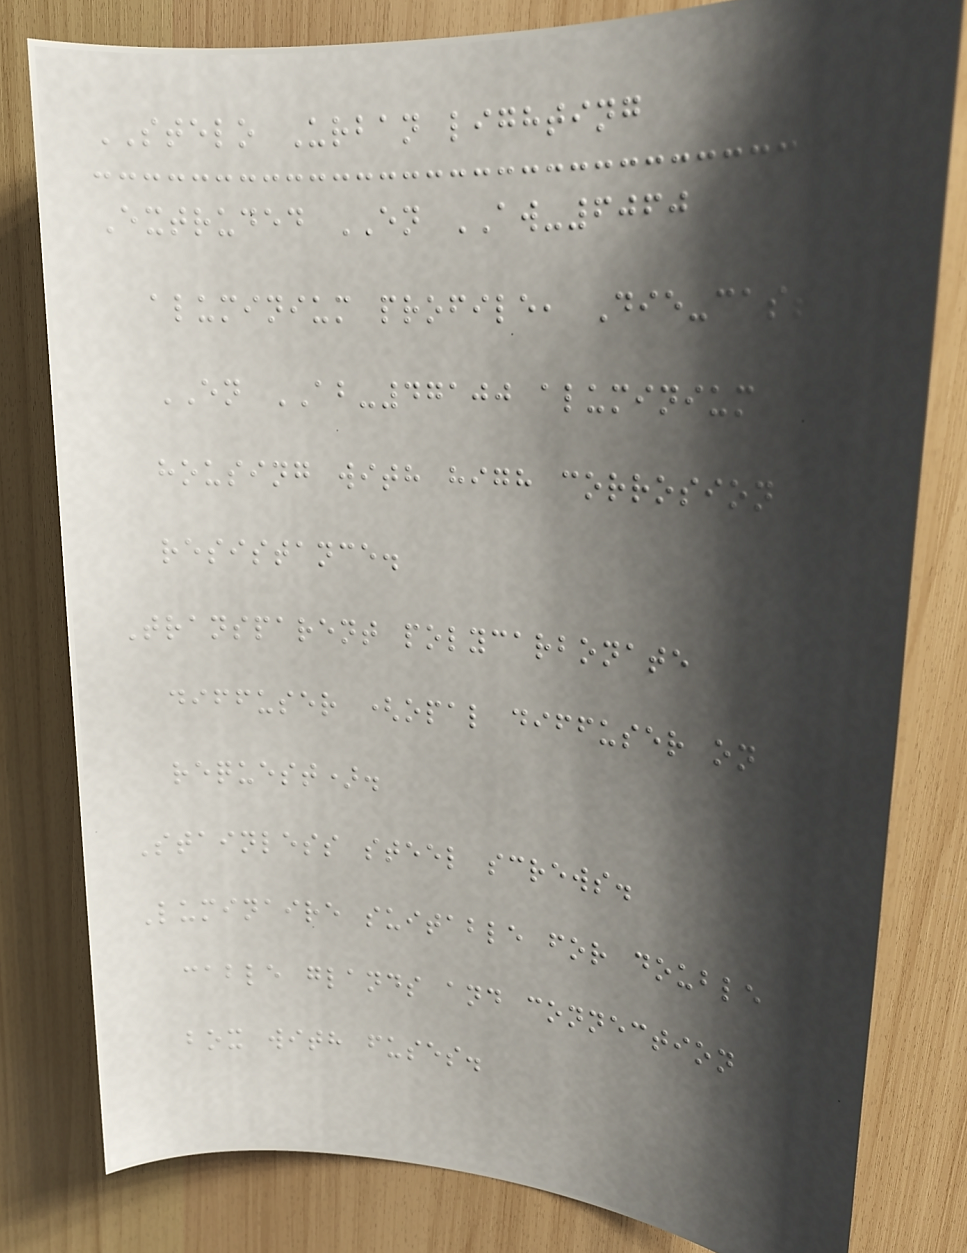STELO Urban lighting
Extruded EN AW-6060
aluminium profile, Die-cast
EN AB-47100 aluminium
housing with high corrosion
resistance.
Transparent polycarbonate
diffuser (opal diffuser on
request).
Stainless steel screws.
Luminaire suitable for double
cable glands and connection
box with fuses.
